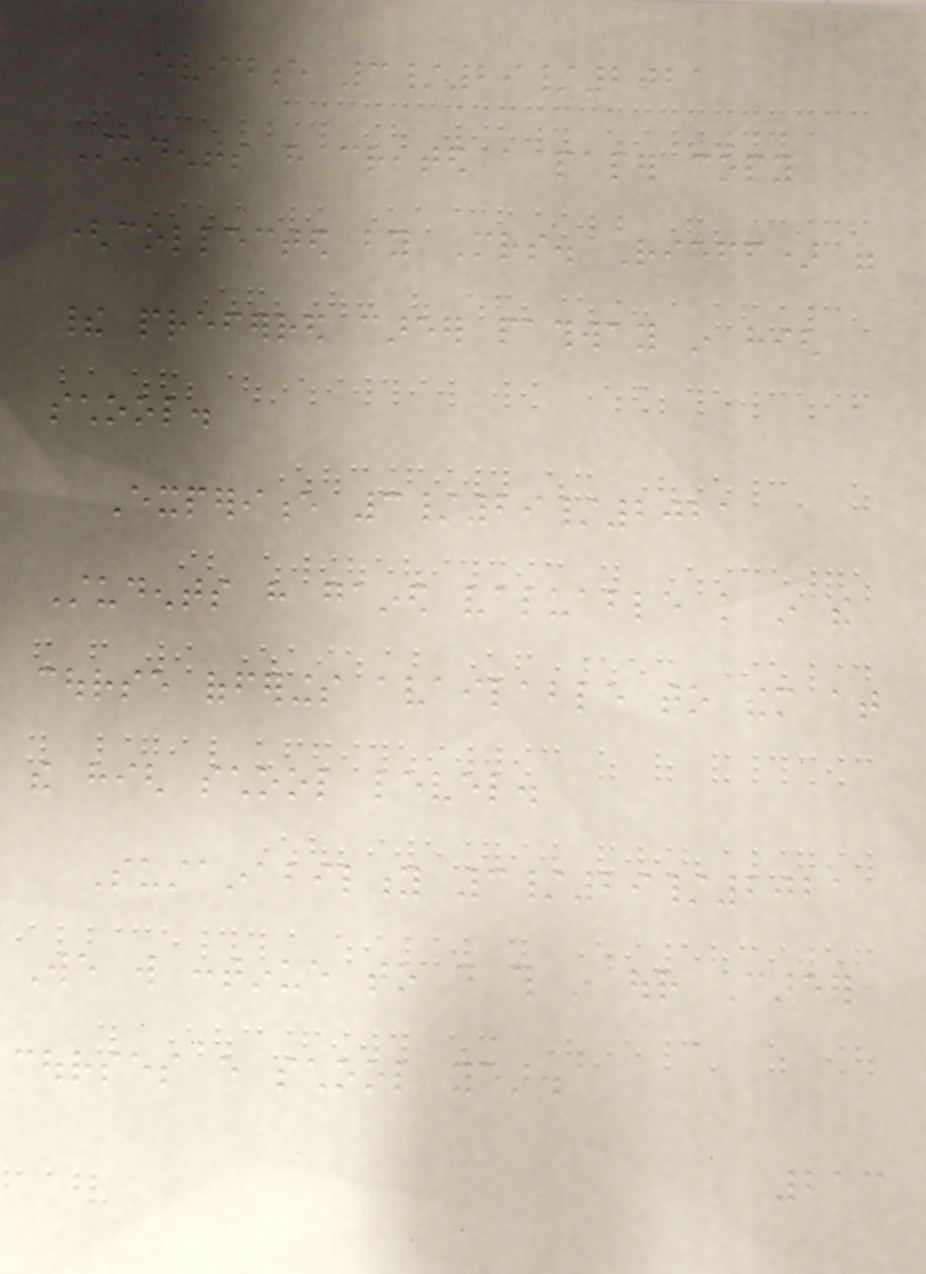Evidence 3/29/2021
Students have created a paper copy
(collected by Mrs. Rieff) of
their preferred career pathway in high
school.
Experience 3/29/2021
Students have gained valuable knowledge in the
course offerings available to them at
the high school level.
Sustainability 3/29/2021
We will continue to do this in our Career
courses every school year.
213
